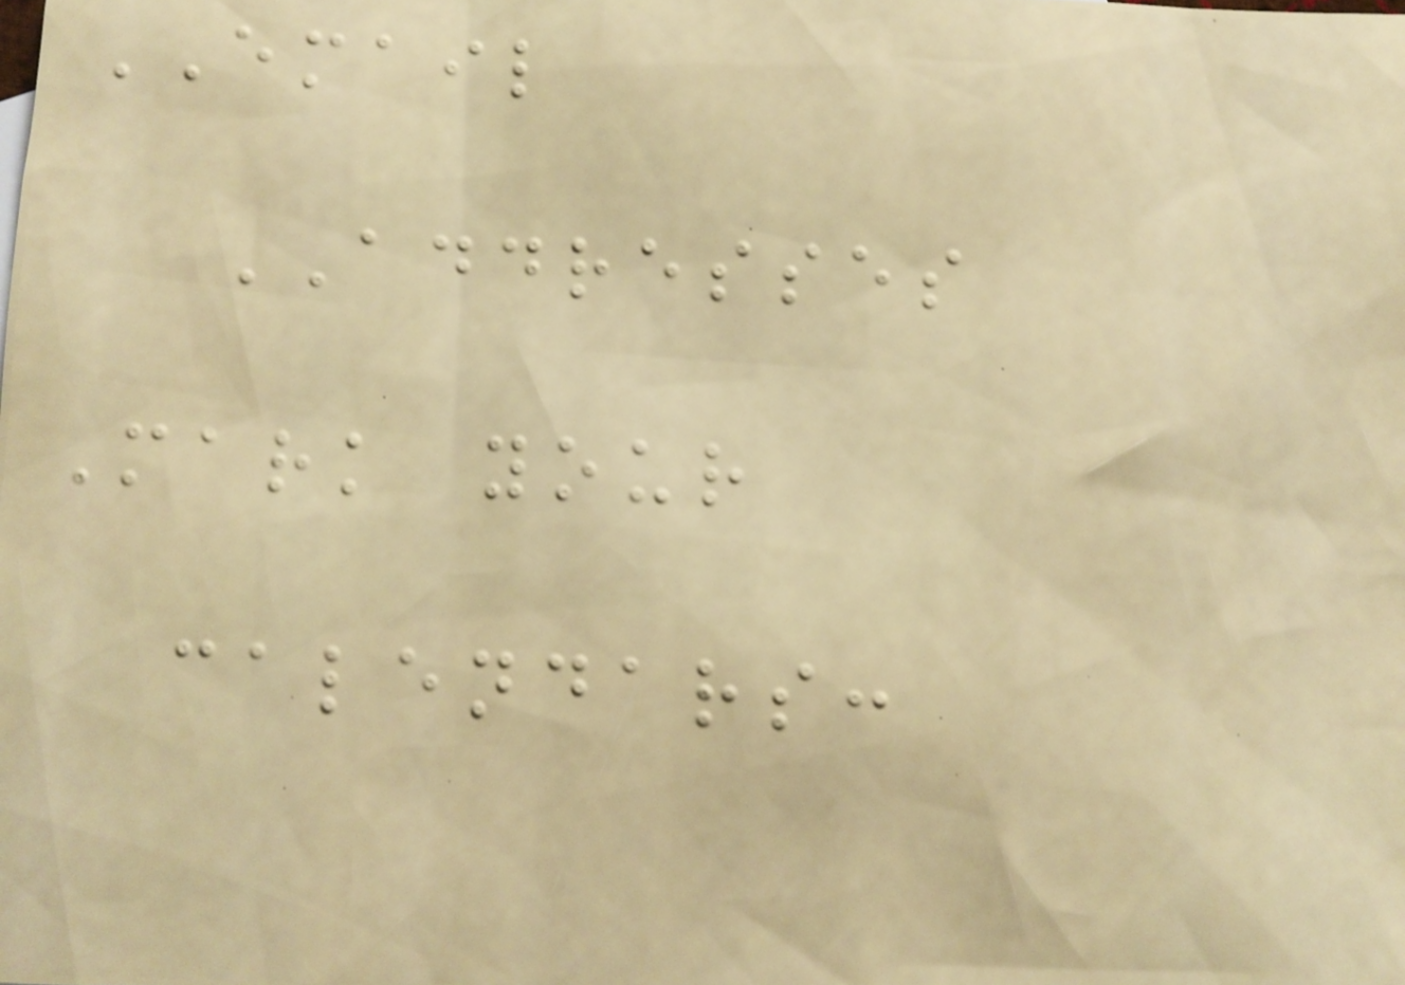EMAIL
ADDRESSES
Mark your
calendars:
